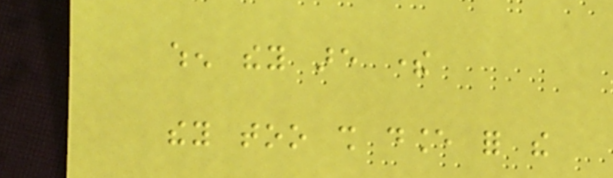when they are there
they too shall dance for the
